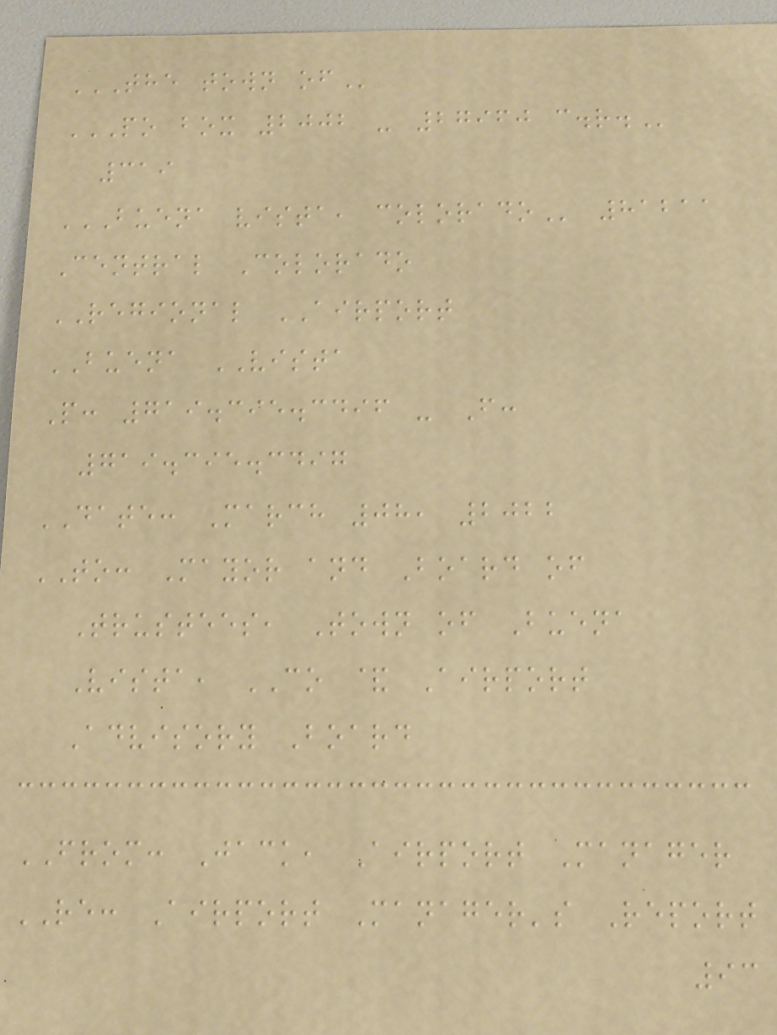THE TOWN OF
PO BOX 2002 - 27960 C.R.
319
BUENA VISTA, COLORADO 81211
Central Colorado
REGIONAL AIRPORT
BUENA VISTA
P: 719.395.3496 - F:
719.395.3497
DATE: March 08, 2022
TO: Mayor and Board of
Trustees, Town of Buena
Vista, CO & Airport
Advisory Board
FROM: Jack, Airport Manager
RE: Airport Manager's Report
93
